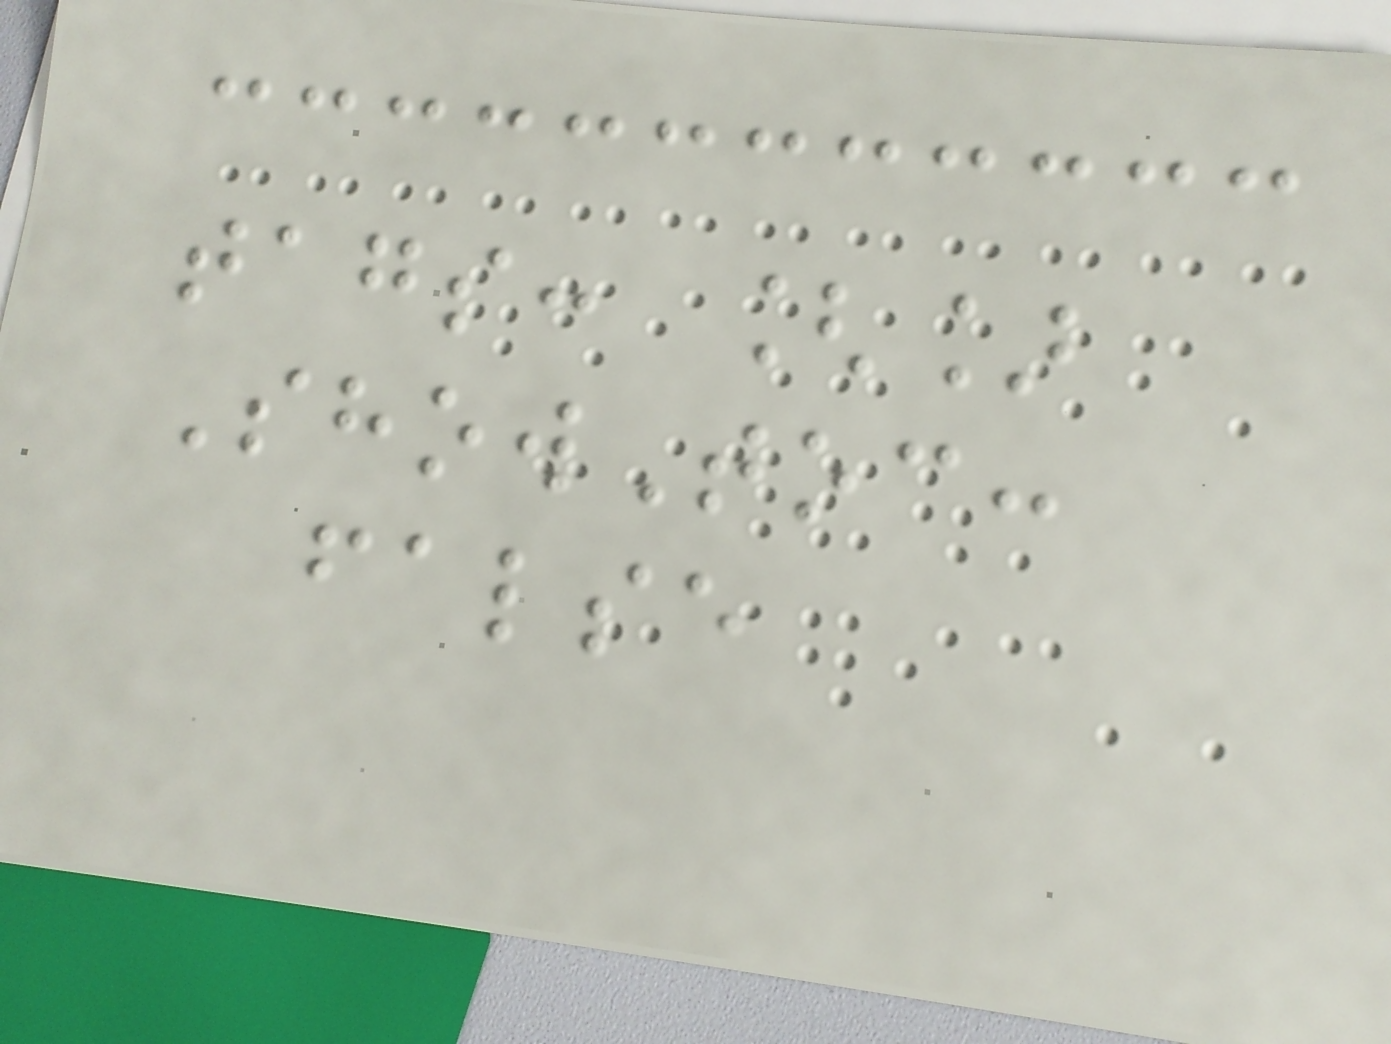tags: []
ShowToc:
false
